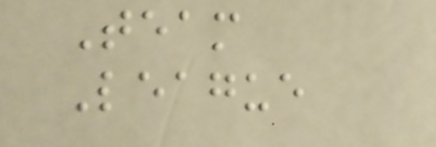Team
League
